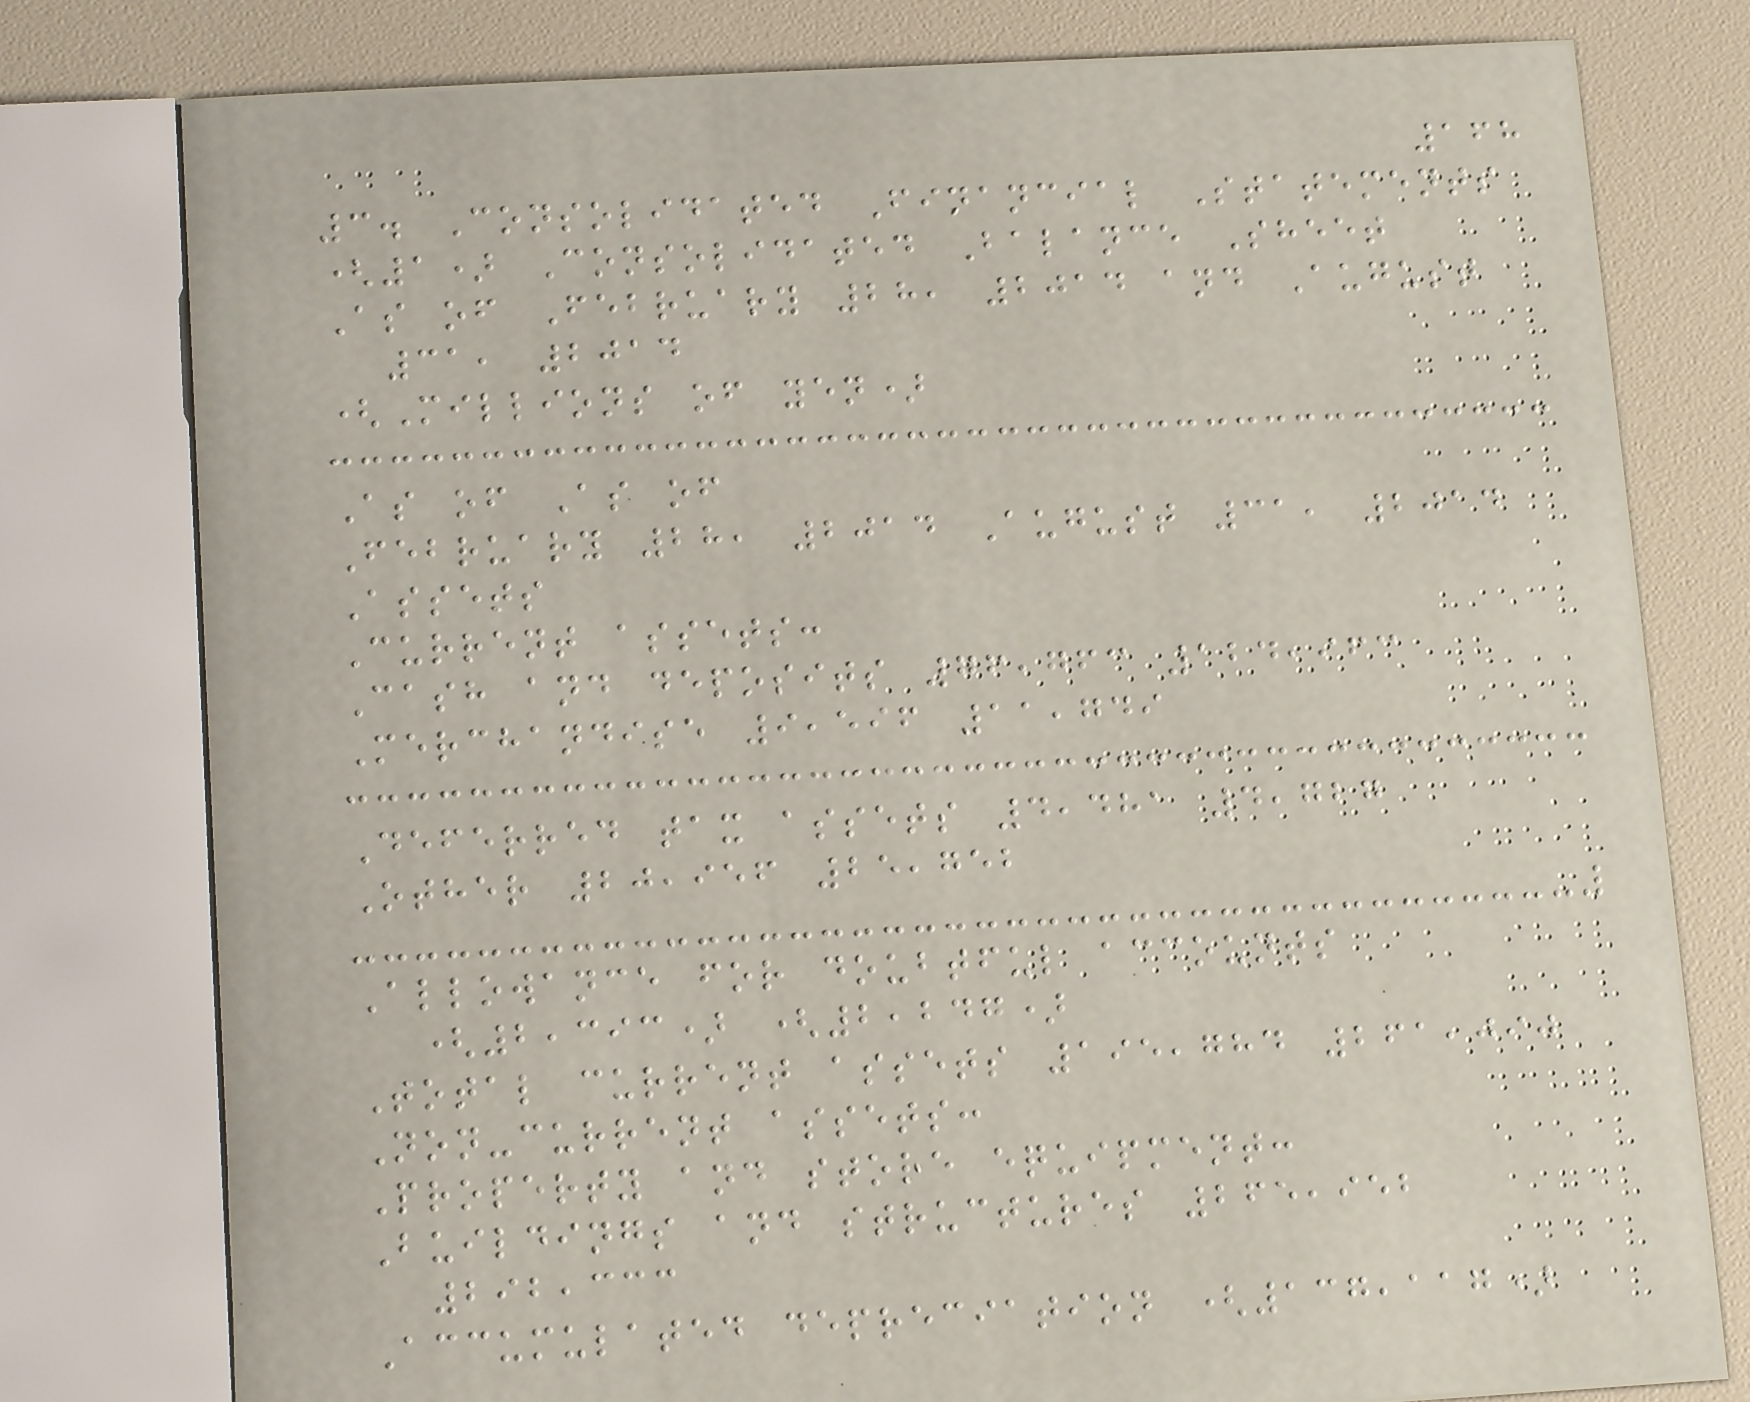168
3. Consolidated Financial Statements
(1) Consolidated Balance Sheet
As of February 28, 2014 and August
31, 2014
(Millions of yen)
As of As of
February 28, 2014 August 31, 2014
Assets
Current assets:
Cash and deposits 76,763 124,963
Merchandise 9,596 11,749
Deferred tax assets 4,481 4,727
Other 20,956 25,752
Allowance for doubtful accounts
(2,393) (2,247)
Total current assets 195,784 261,090
Non-current assets:
Property and store equipment:
Buildings and structures 265,952
292,333
Accumulated depreciation (137,117)
